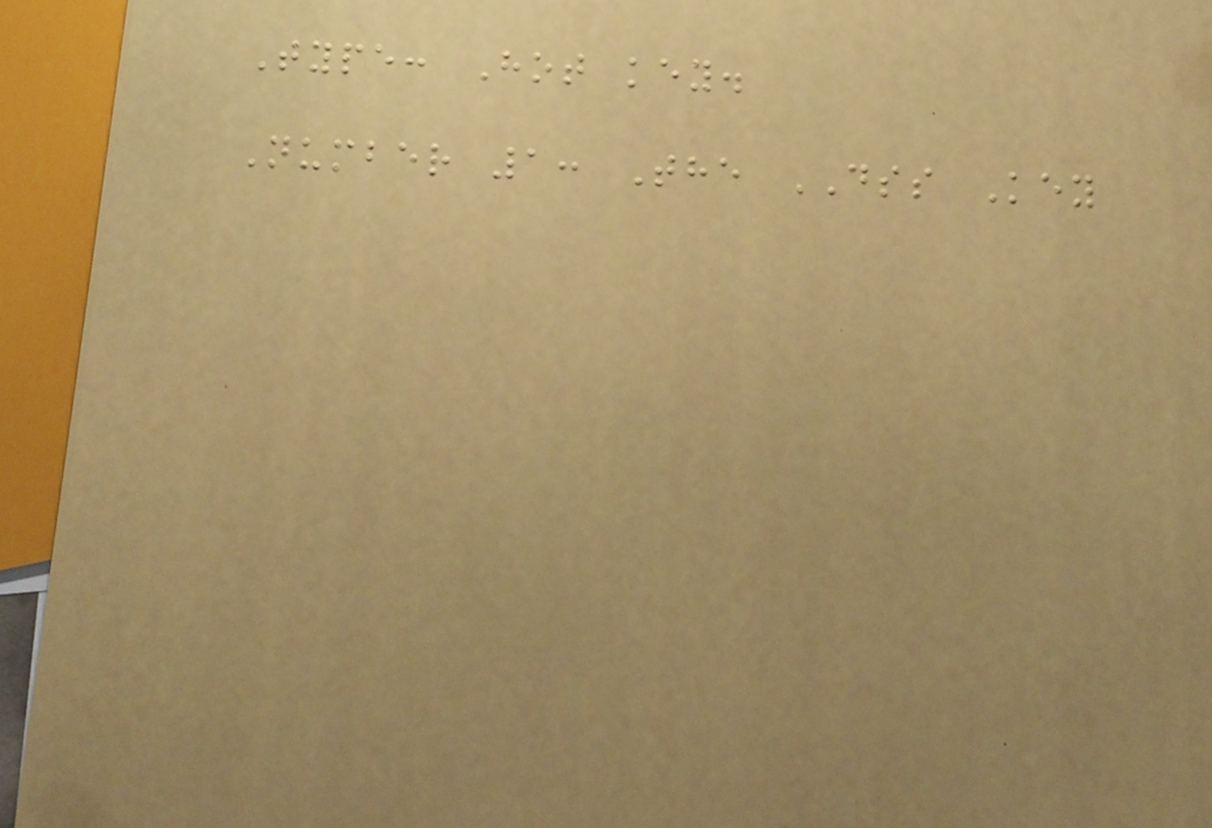Type: Hot key.
Number 1: The DSS Key
